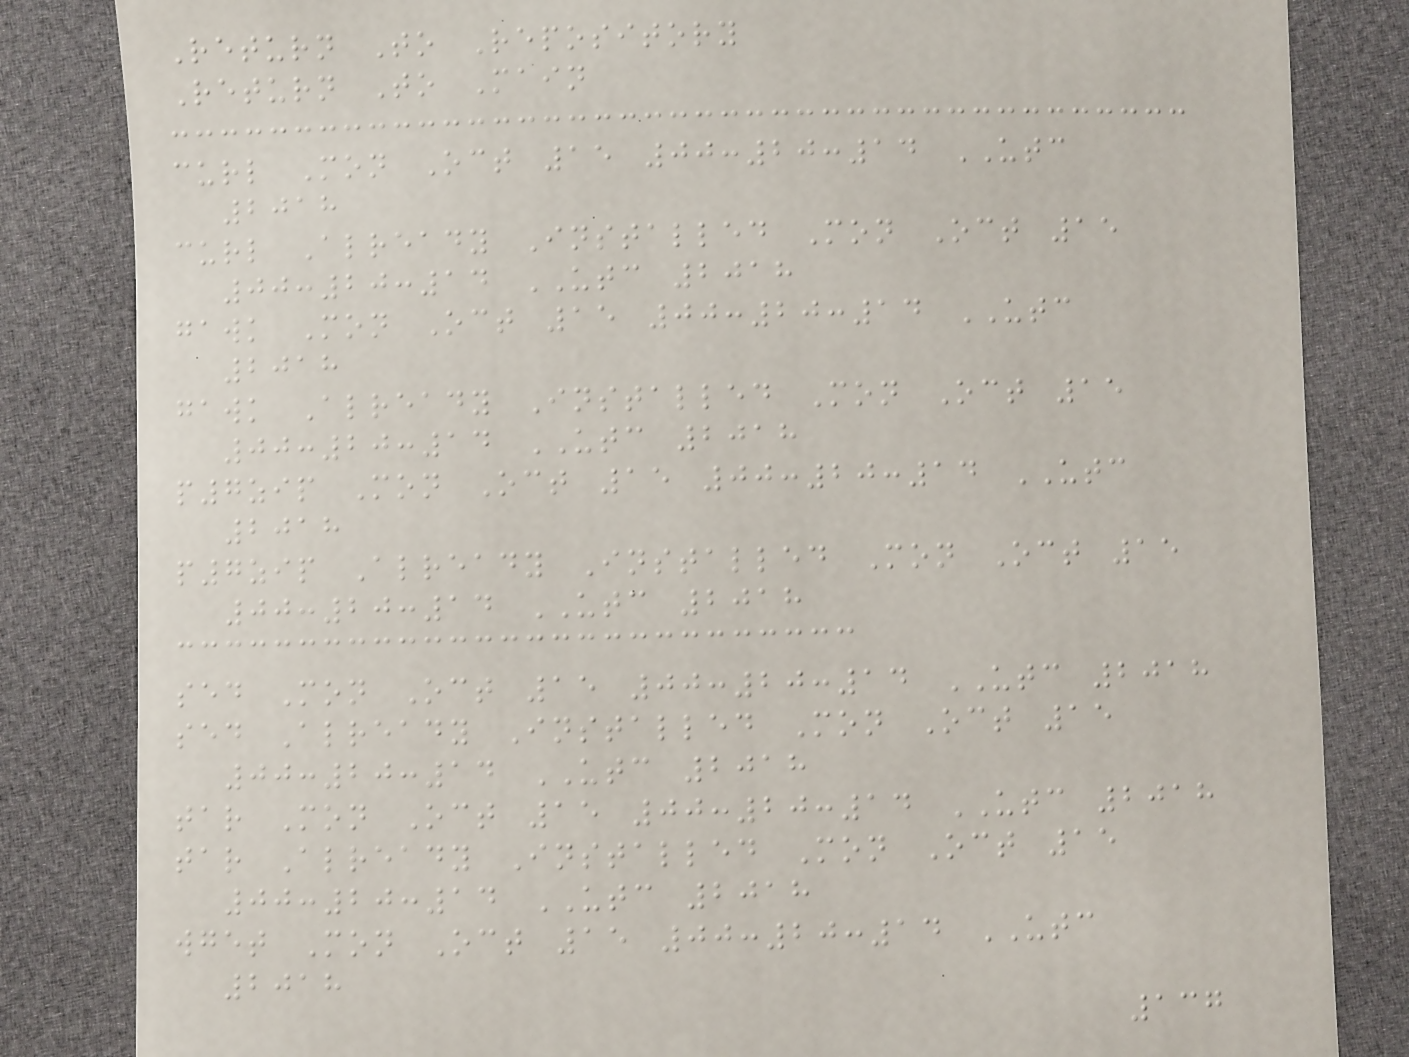Return To Repository
Return To Main
curl Mon Oct 15 00:20:14 UTC
2018
curl Already Installed Mon Oct 15
00:20:14 UTC 2018
gawk Mon Oct 15 00:20:14 UTC
2018
gawk Already Installed Mon Oct 15
00:20:14 UTC 2018
p7zip Mon Oct 15 00:20:14 UTC
2018
p7zip Already Installed Mon Oct 15
00:20:14 UTC 2018
sed Mon Oct 15 00:20:14 UTC 2018
sed Already Installed Mon Oct 15
00:20:14 UTC 2018
tar Mon Oct 15 00:20:14 UTC 2018
tar Already Installed Mon Oct 15
00:20:14 UTC 2018
wget Mon Oct 15 00:20:14 UTC
2018
137
